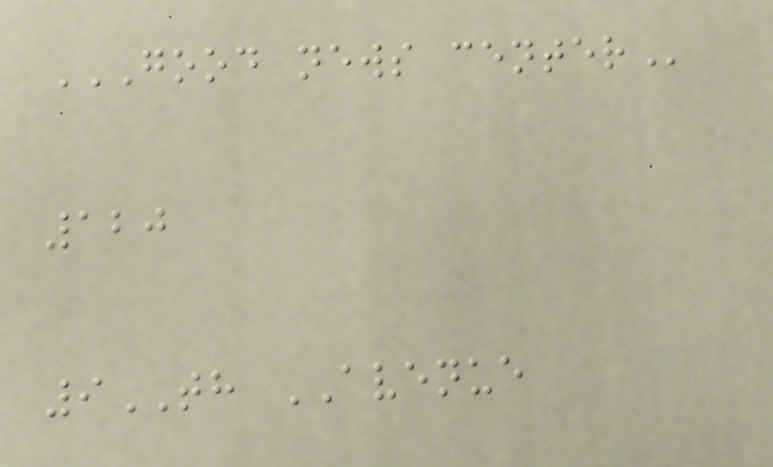GOOD NEWS CENTER
120
9TH AVENUE
